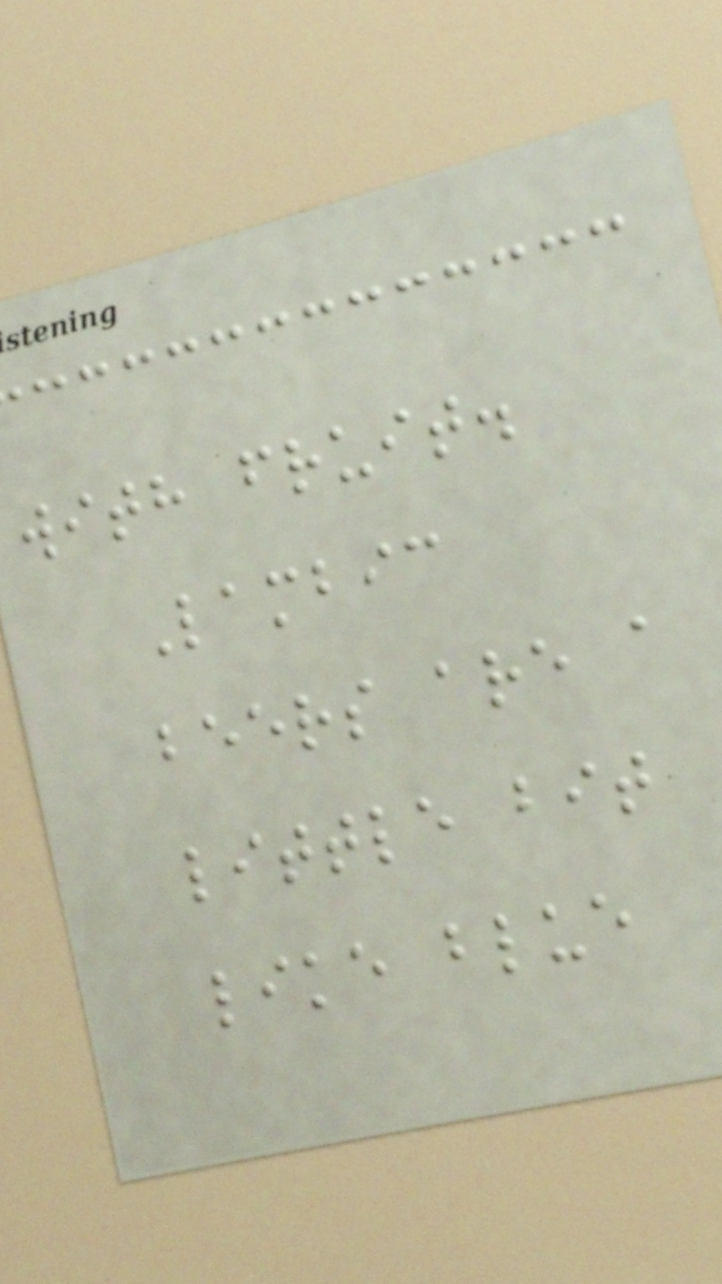with fruit.
Lambic
beers are a
little bit
like blue
